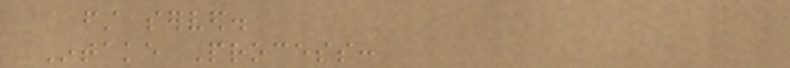first served.
Intake Process:
